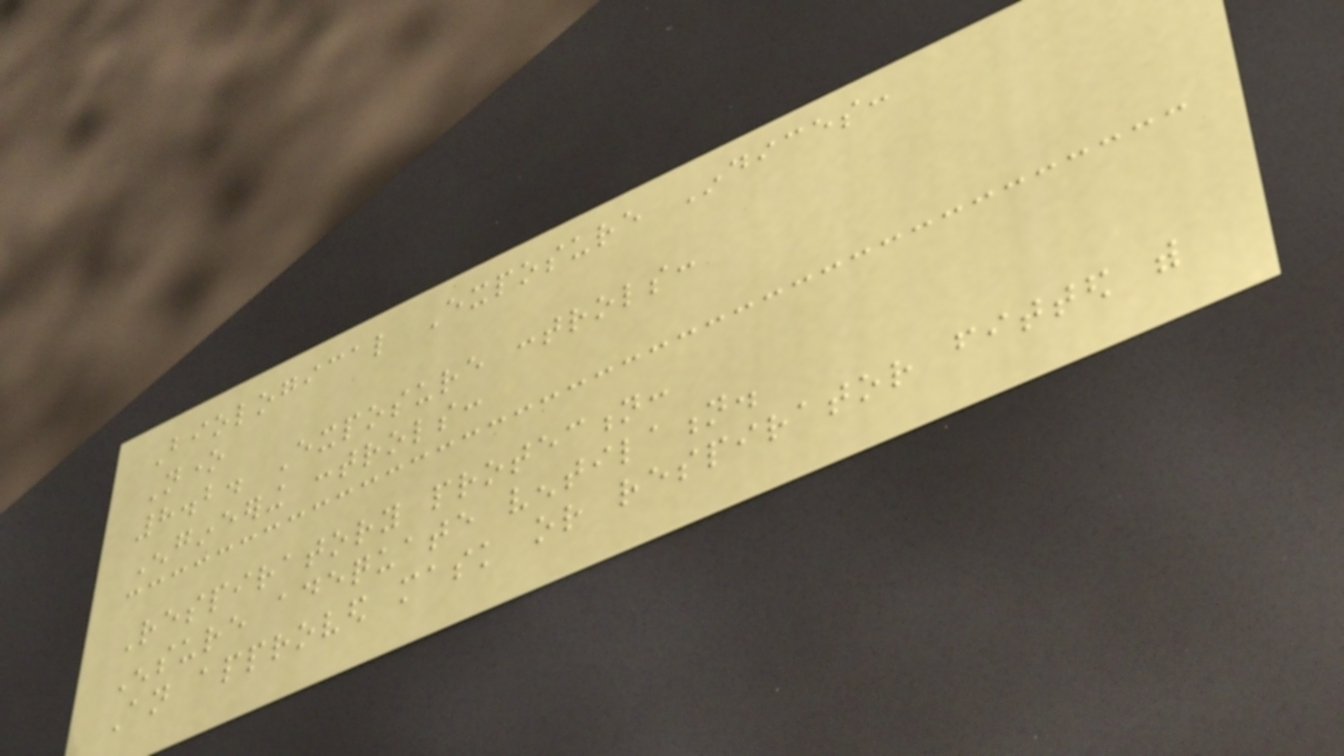Biological Exposure Indices:
None
8.2. Exposure controls:
Engineering controls:
Respiratory protection:
Ensure adequate ventilation.
An approved mask or respirator fitted with
